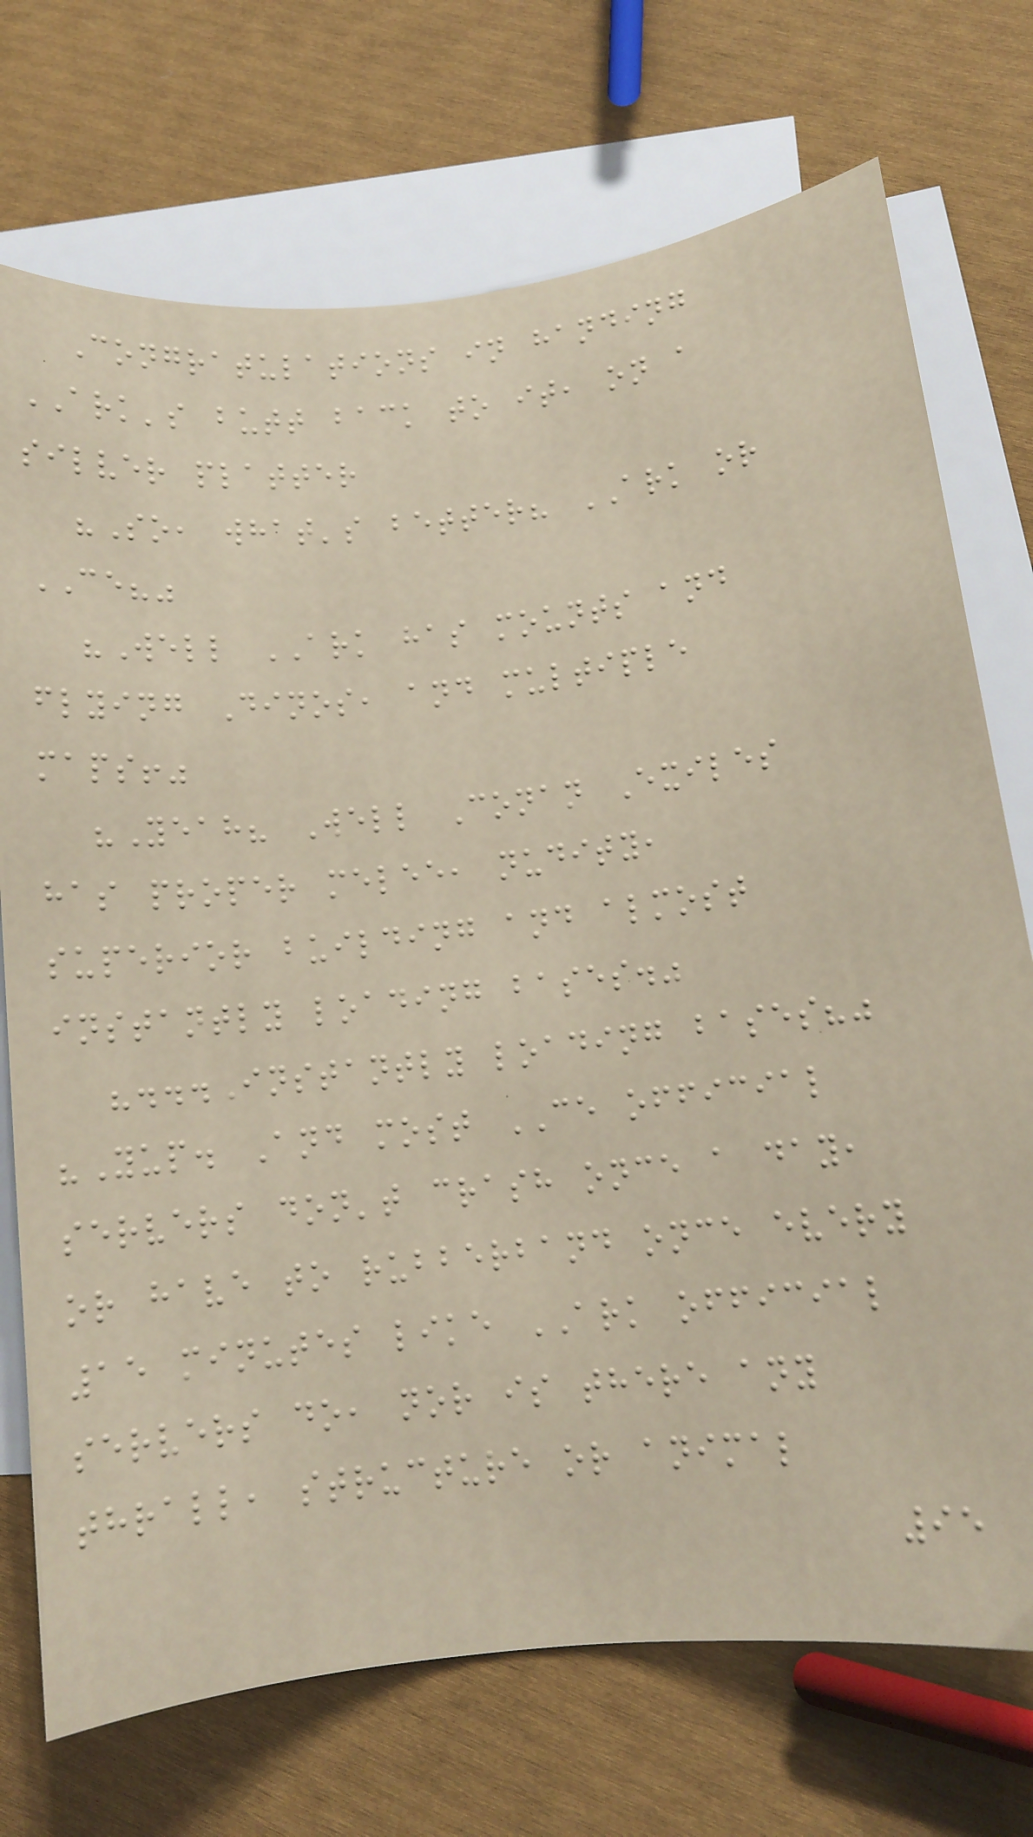Congratulations in handing
ARK's butt back to it, on a
silver platter
"So, what's better? ARK or
CE?"
"Well ARK has mounts and
flying Dinos, and multiple
maps!"
"Yeah? Well Conan Exiles
has proper melee, nudity,
superior building and almost
instantly loading bases."
"...Instantly loading bases?"
"Yup. And most CE official
servers don't crash once a day,
or have to rubberband once every
15 minutes like ARK official
servers do, nor is there any
thrall, structure or animal
95
